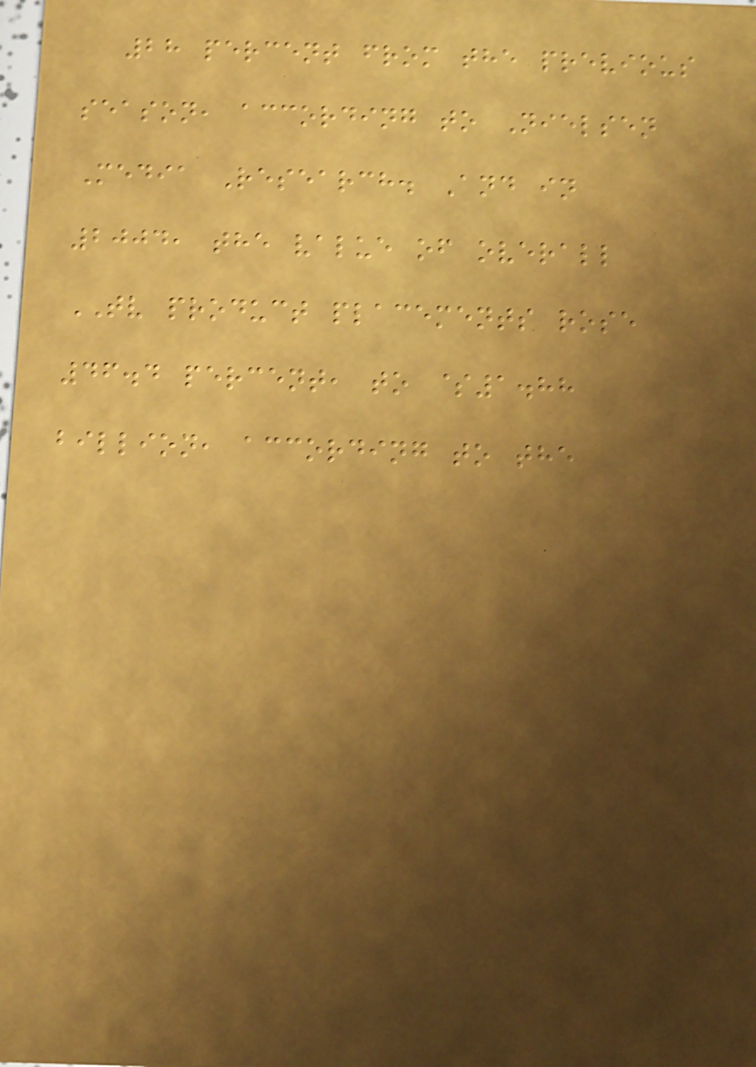28 percent from the previous
season, according to Nielsen
Media Research. And in
2004, the value of overall
TV product placements rose
46.4 percent, to $1.88
billion, according to the
